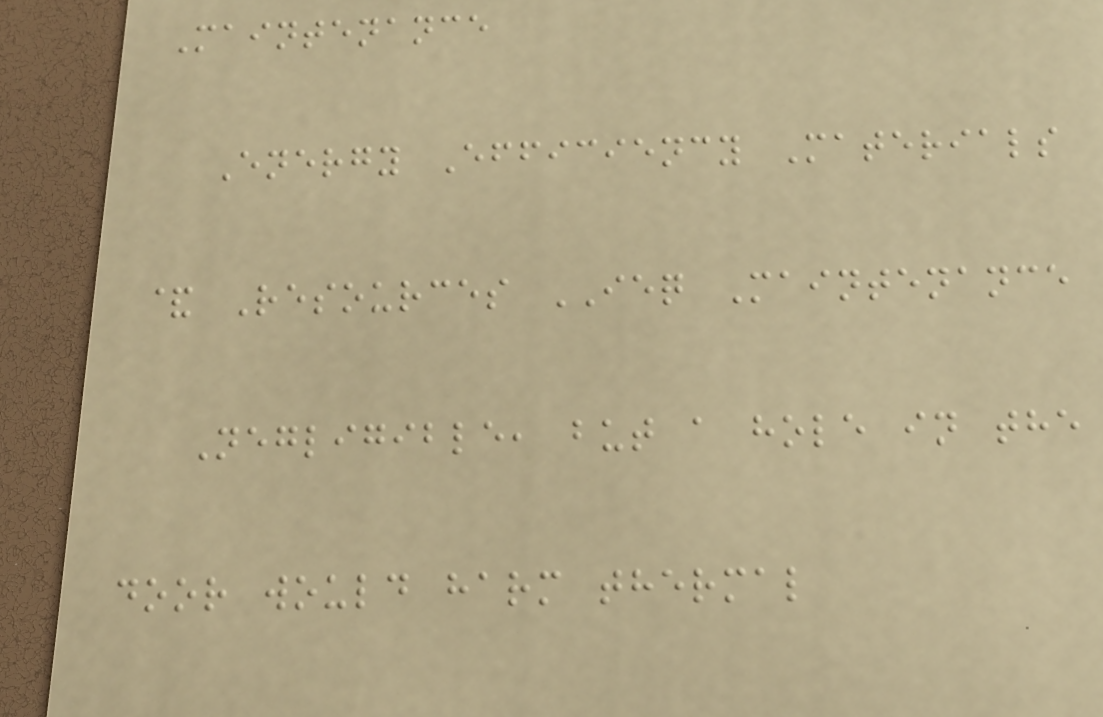Maintenance
Energy Efficiency Materials
& Resources IEQ Maintenance
Negligible, but a hole in the
door would harm thermal
